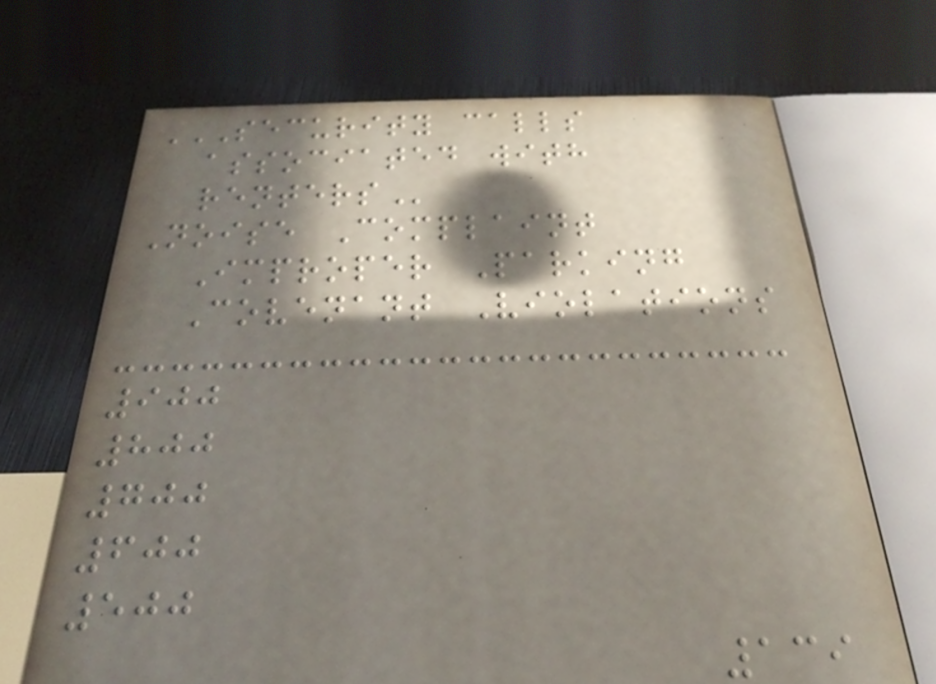SECURITY CALLS
ASSOCIATED WITH
RENTERS
Noise Complaint
Improper Parking
Covenant Violations
900
800
700
600
500
139
